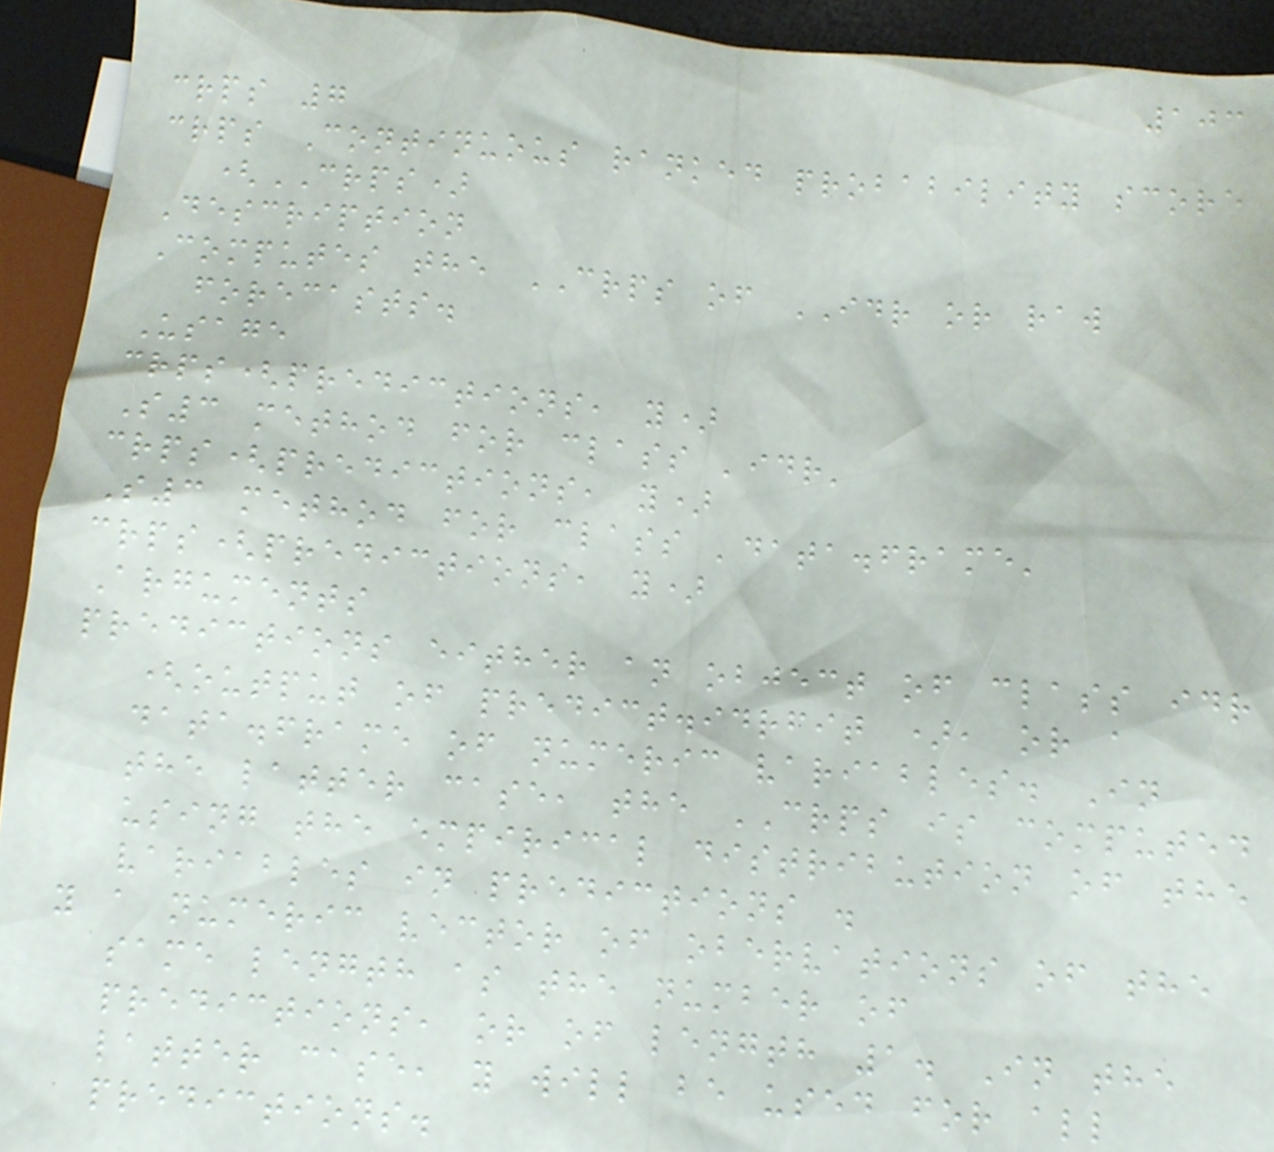103
crps 7
crps Continuous ranked probability score
(CRPS)
Description
Computes the CRPS of IDR or raw
forecasts.
Usage
crps(predictions, y)
S3 method for class 'idr'
crps(predictions, y)
S3 method for class 'data.frame'
crps(predictions, y)
Arguments
predictions either an object of class idr
(output of predict.idrfit ), or a
data.frame of numeric variables. In
the latter case, the CRPS is computed
using the empirical distribution of the
variables in predictions .
y a numeric vector of obervations of the
same length as the number of
predictions, or of length 1. In the
latter case, y will be used for all
predictions.
